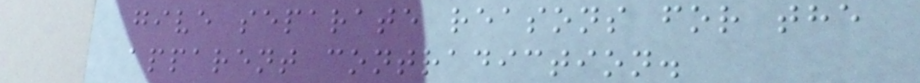give separate reasons for the
apparent contradiction.
